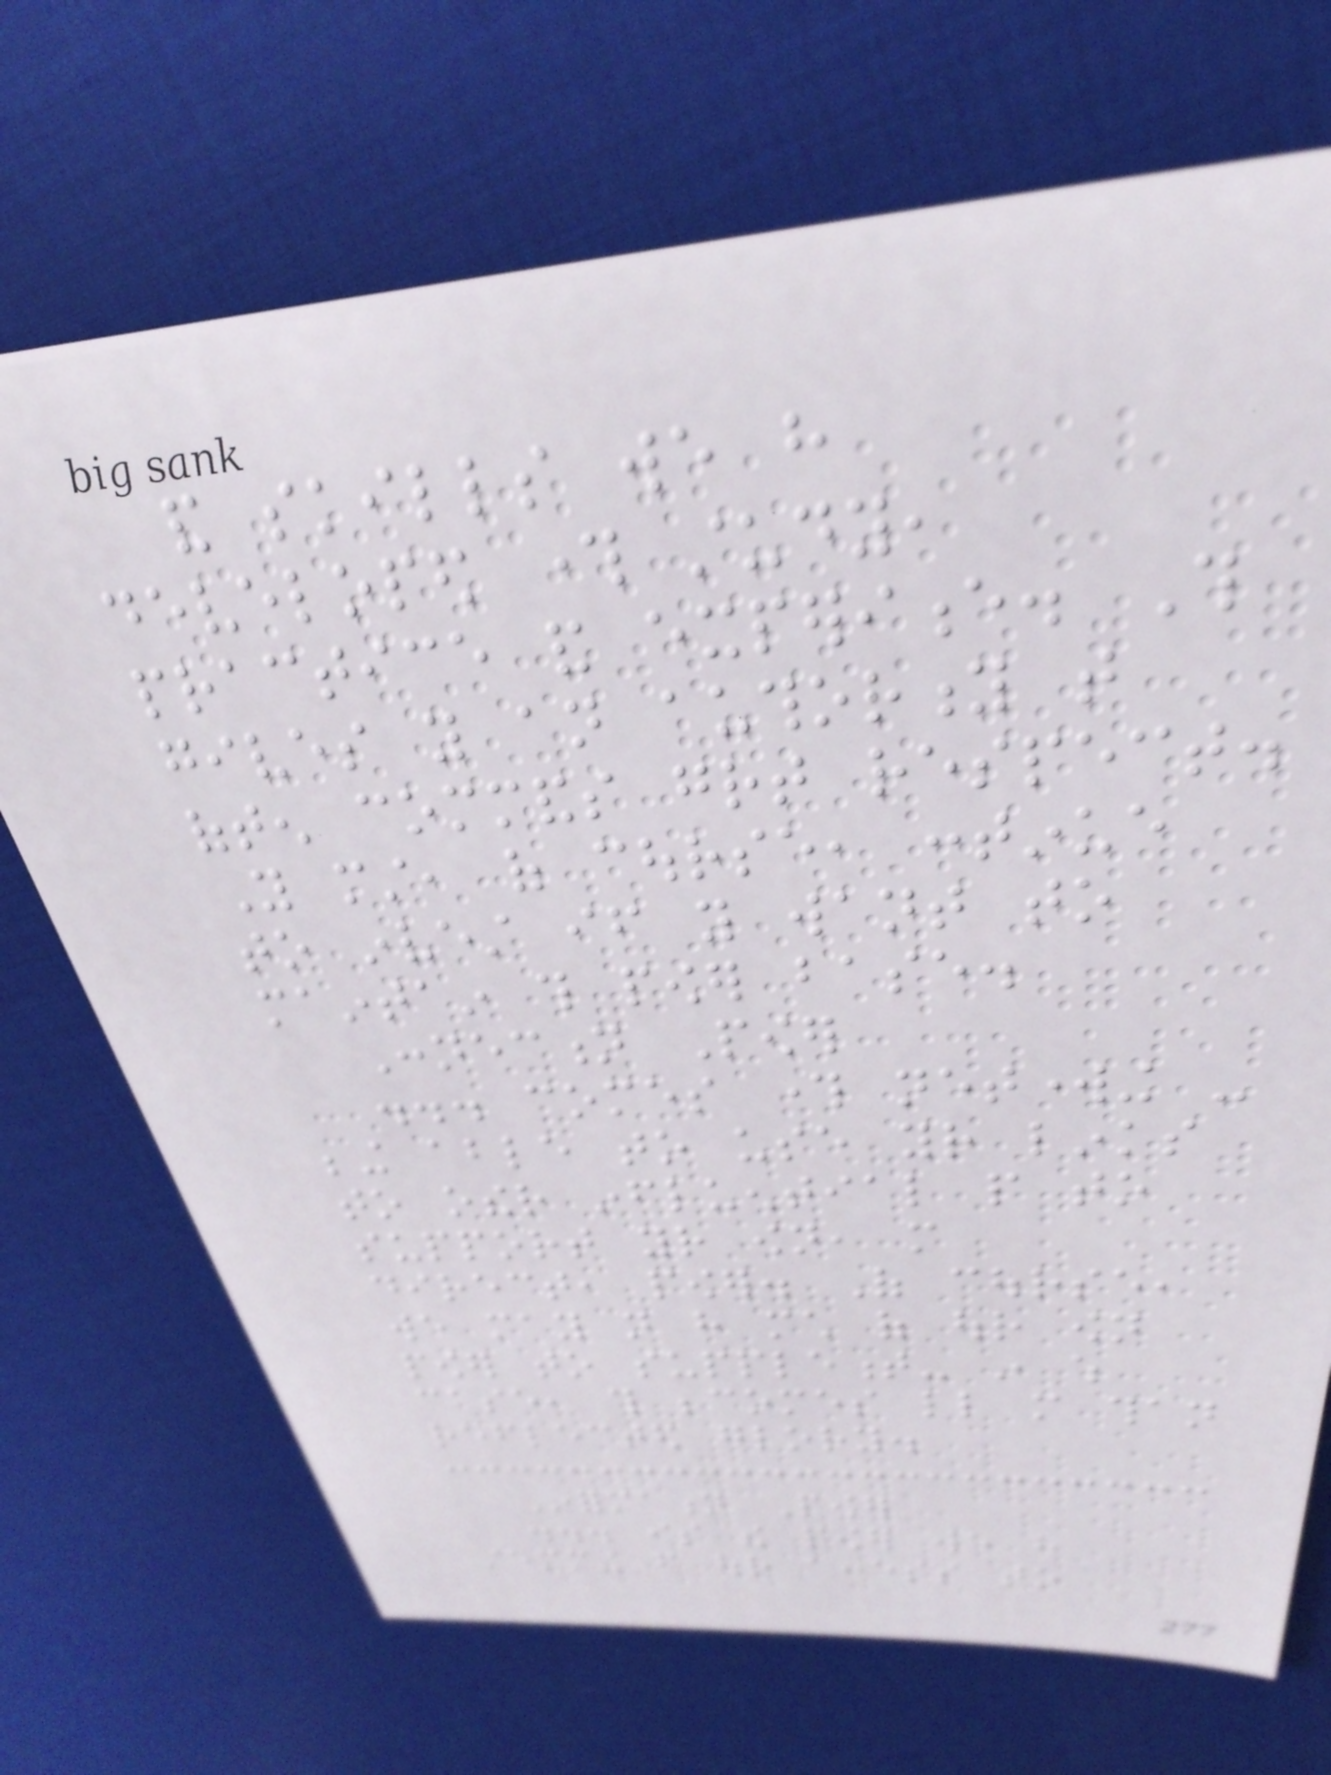and skills we have
developed through study,
practice and experience. This
gives you an authority that
often commands great respect.
You must, of course, continue
to invest if you want to
maintain this power base.
Connection Power
... comes through networking -
being able to use your links
to other influential people to
support your own, more
direct, power. Of course,
we may not have much of our own
power to supplement- in which
case, this becomes little more than
reflected glory.
Information Power
... is the power we have
stemming from our access to
